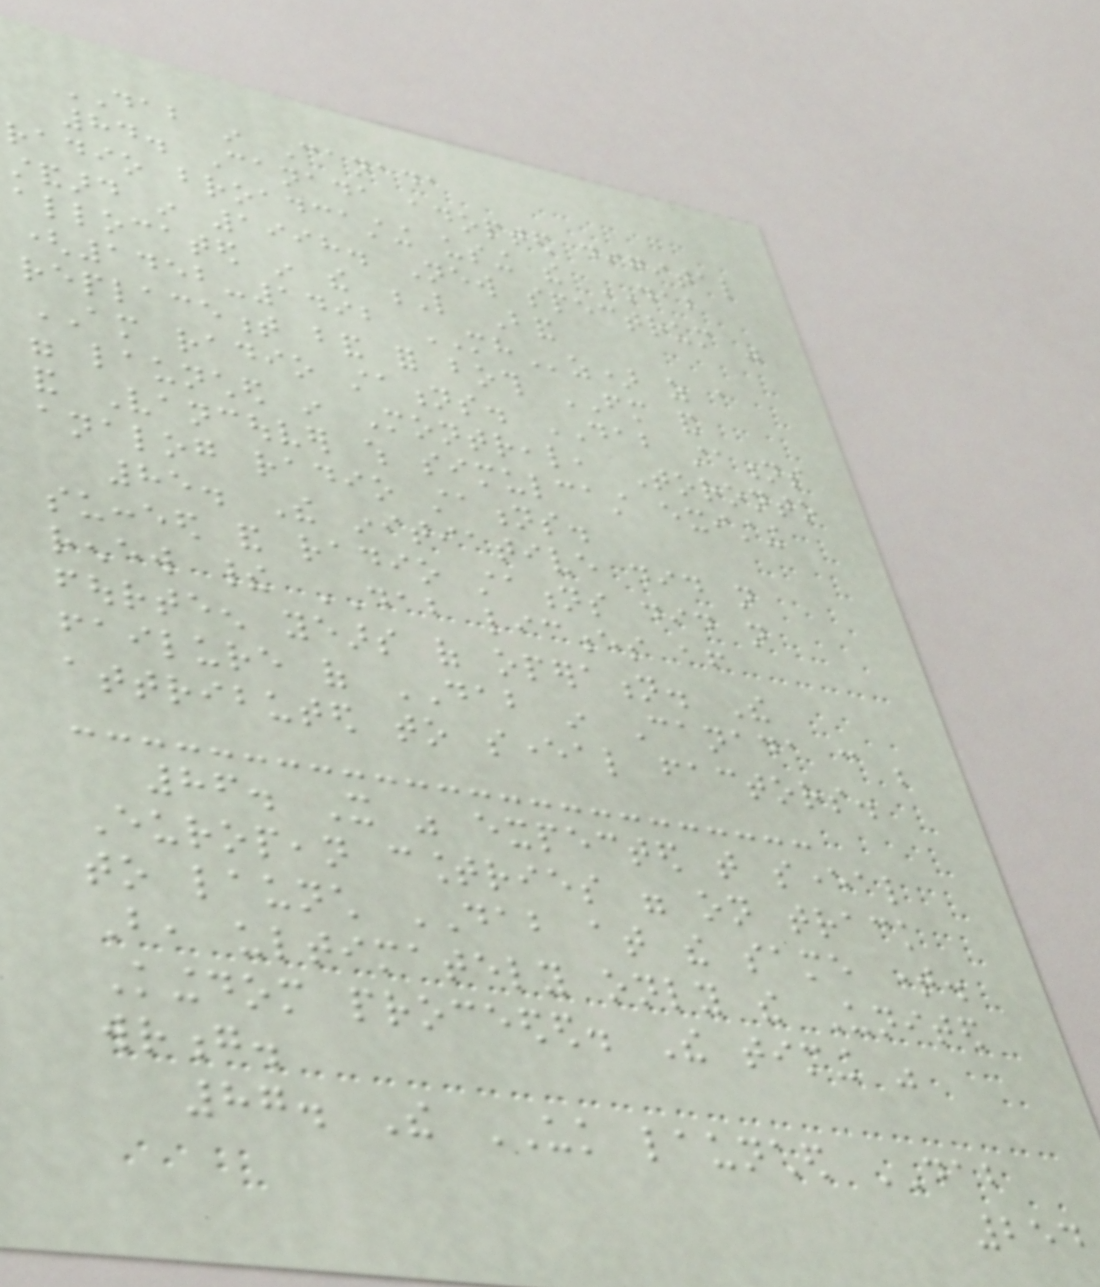DAB in Canada
84. Canada adopted digital
radio broadcasting using the DAB
standard in 1998. New spectrum was
allocated in the L Band
(1452-1492 MHz) as a
replacement band for both FM and
AM radio stations. DAB stations
were launched in Montreal, Toronto
and Vancouver which simulcast existing
analog radio stations.
85. The initiative did not
succeed and radio stations did not
renew their DAB licences after
fourteen years of operation. The
failure of DAB in Canada can be
attributed to several factors.
86. It was expected that several
European countries were on track
to launch DAB at the same time.
But, ultimately only the United
Kingdom proceeded. The timing was
wrong.
87. The UK launched DAB
254
